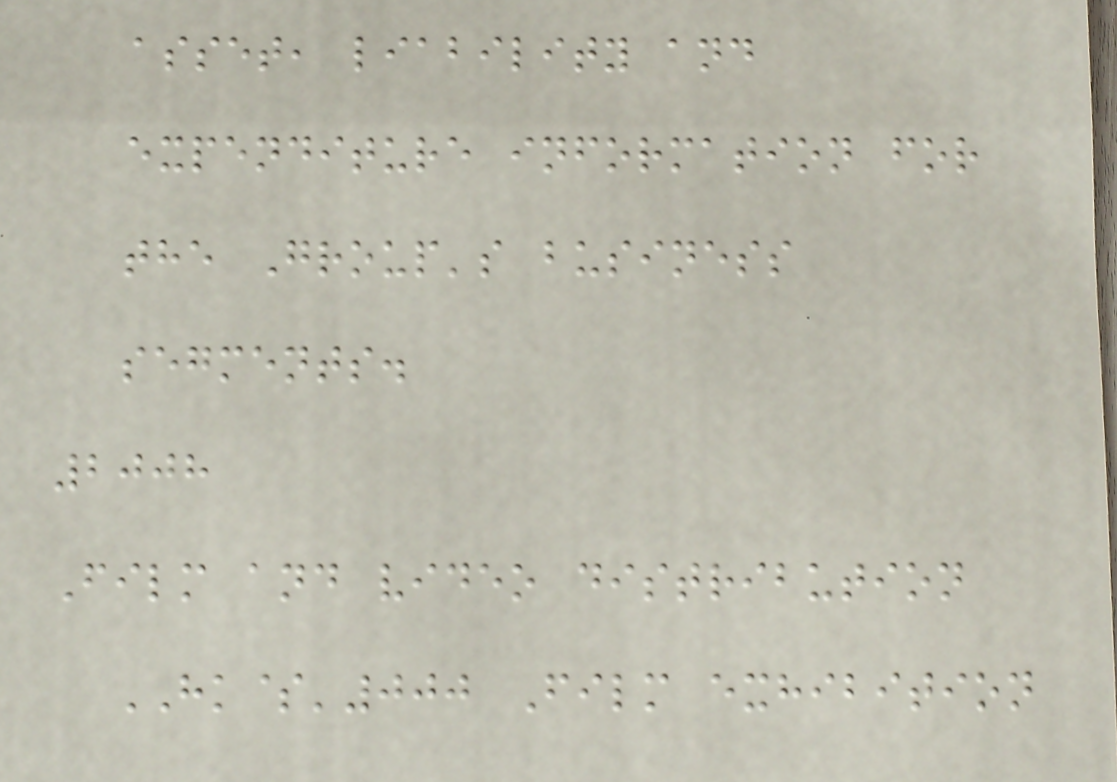asset, liability and
expenditure information for
the Group's business
segments.
2008
Film and video distribution
HK$'000 Film exhibition
